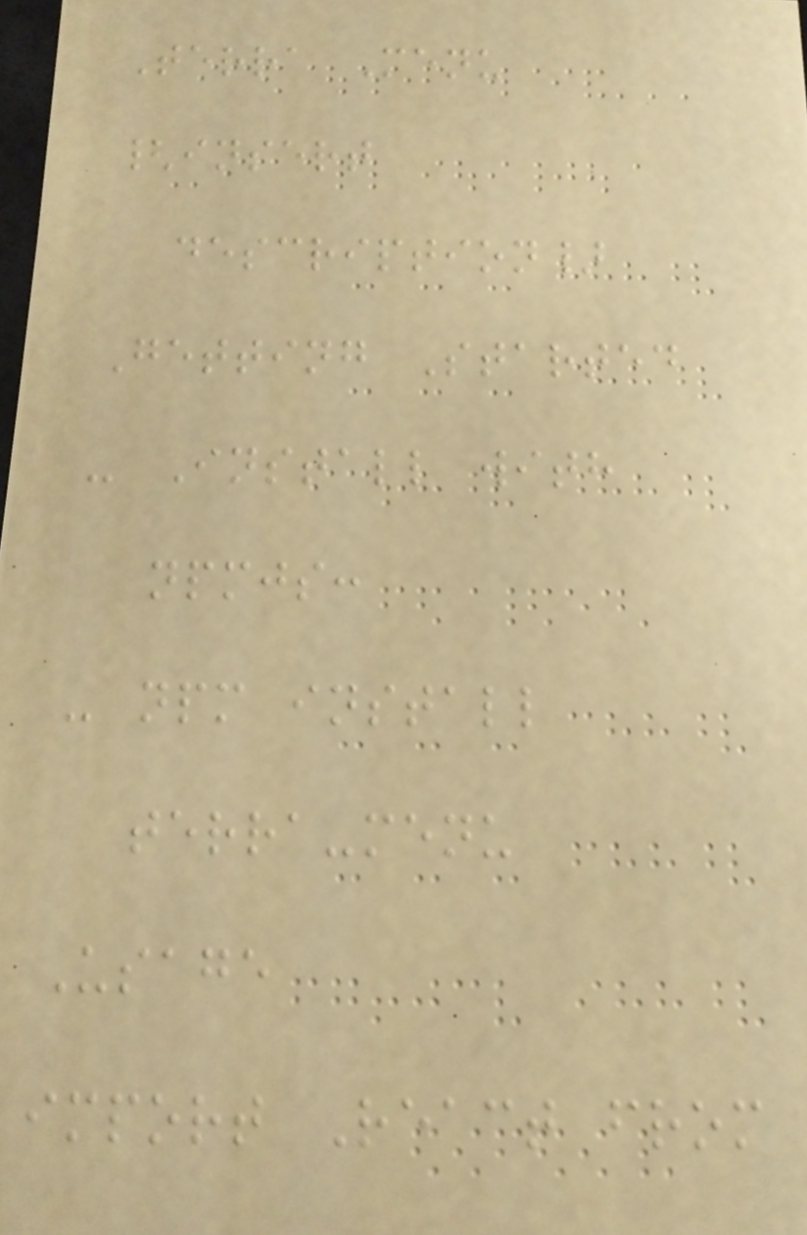Terra Menu
{insert
description}
Getting Started
- Install with
npmjs:
- npm install
terra-menu
Usage
import React from
